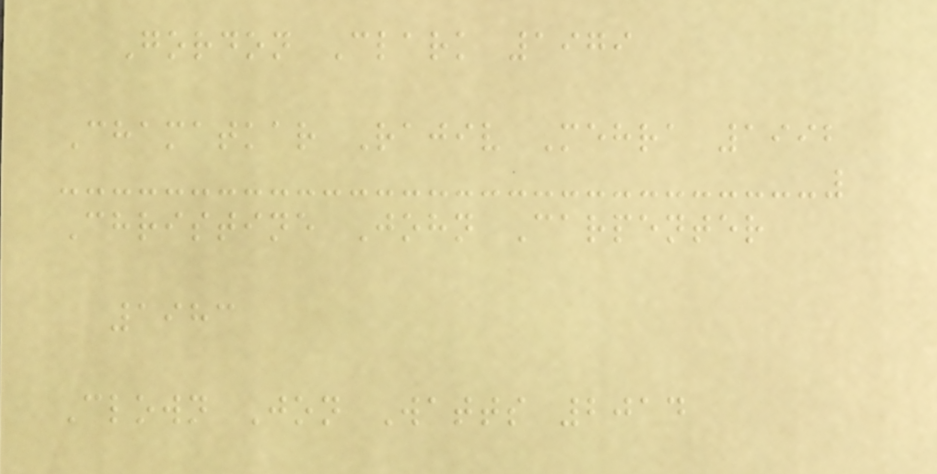Gordon Clark 1979
Chamatkar Rajiv Mehra 1992
Christine John Carpenter
1983
Clown Jon Watts 2014
